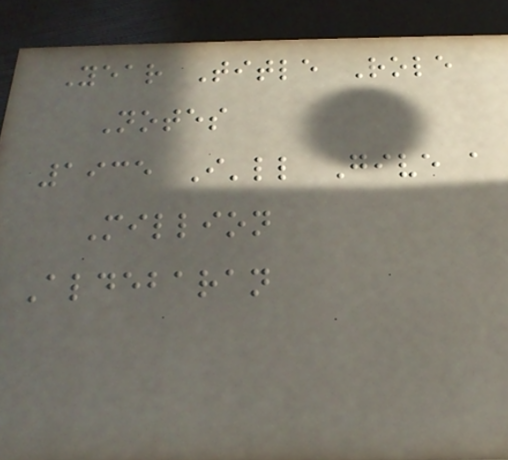Year Title Role
Notes
1935 I'll Give a
Million
Aldebaran
